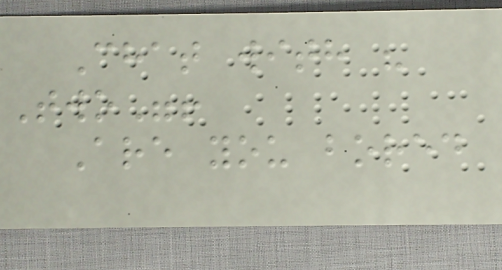Chat with "
Two"!
Are you bored
